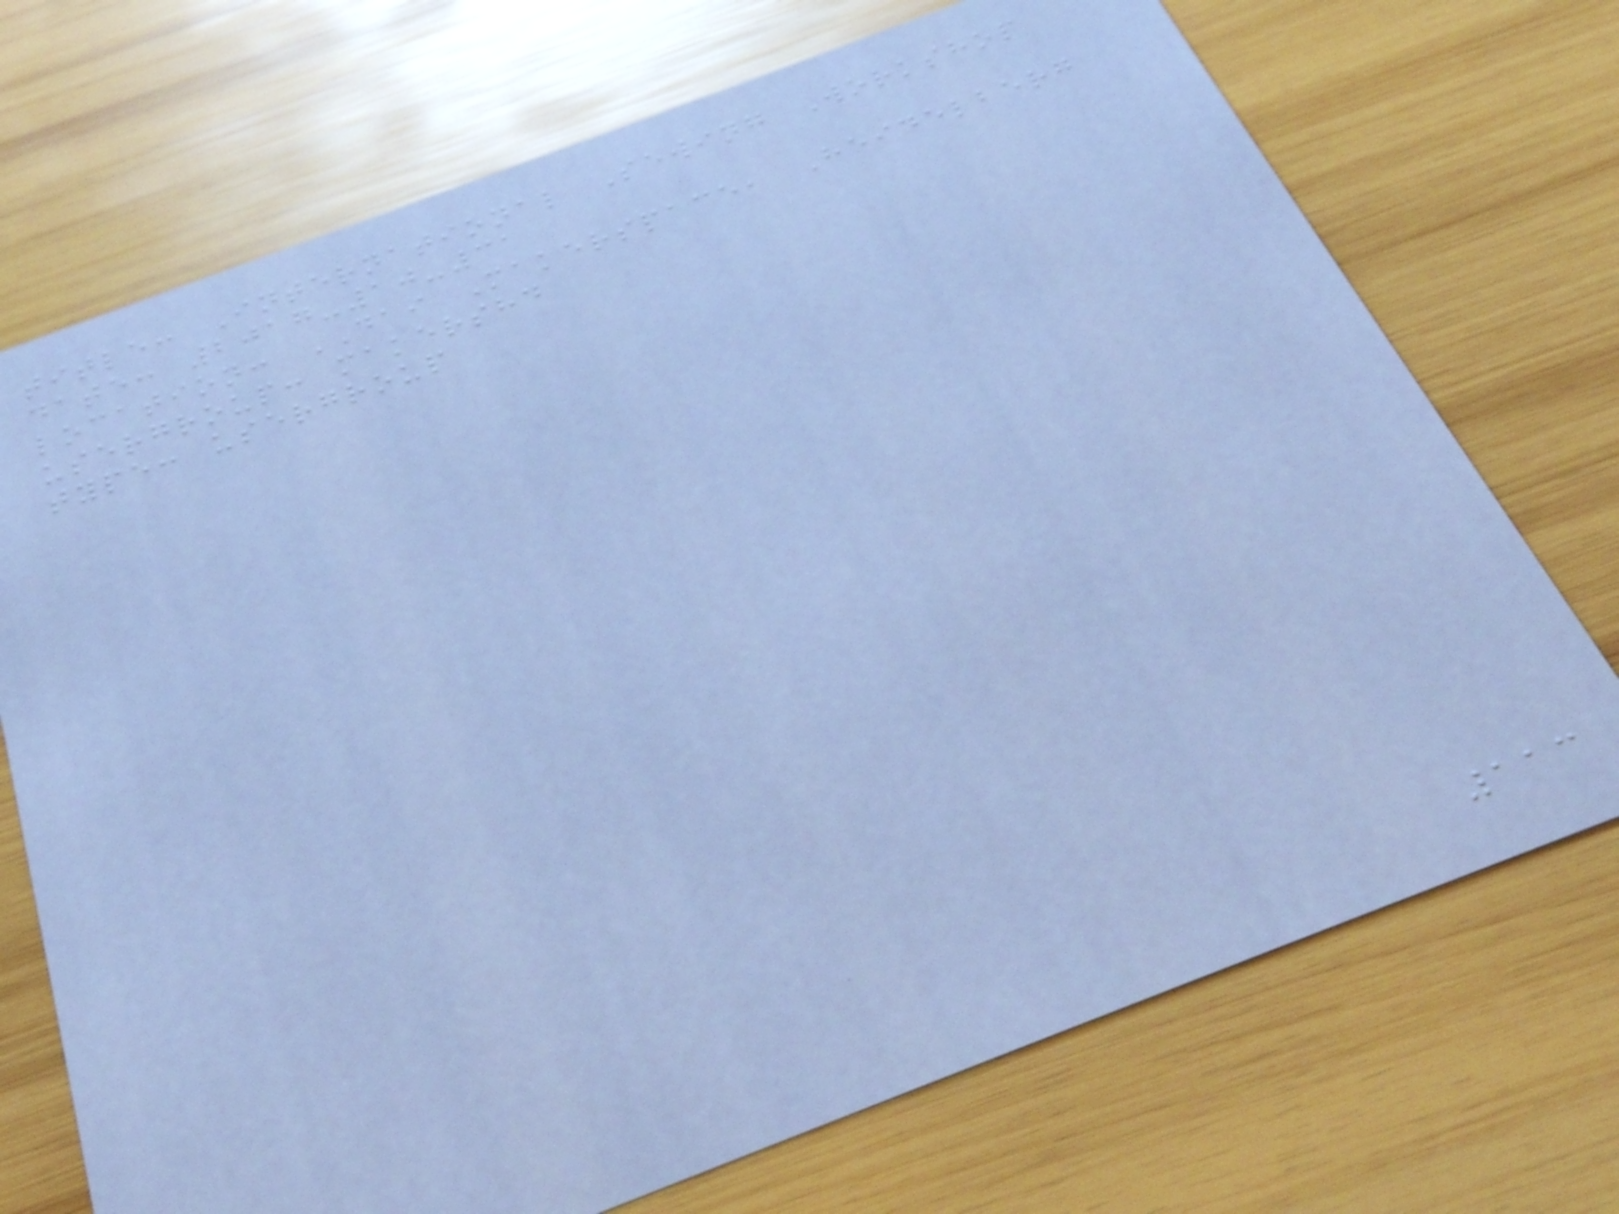title: International Sewing Workshop
date: 2017-10-31
location: DAI Makerspace, Heidelberg
usergroup: makershd
type: usergroup
113
